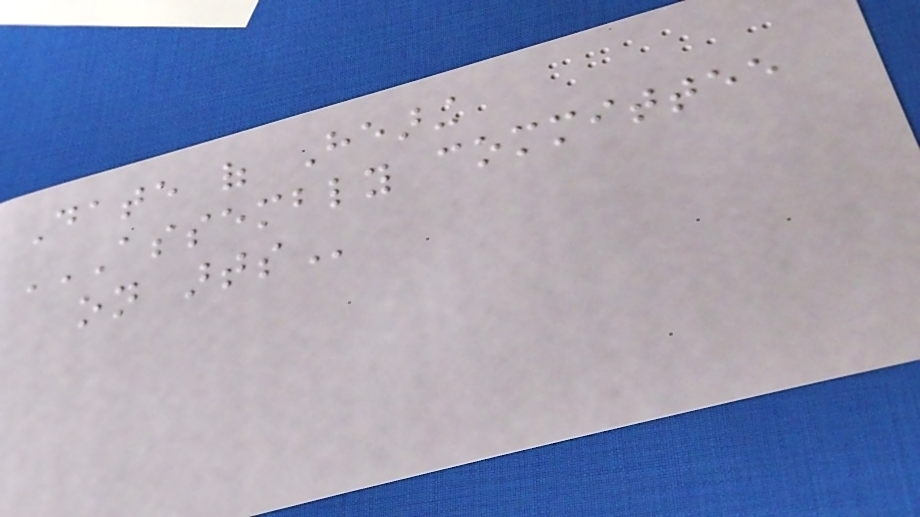Date of Hearing
ASSEMBLY COMMITTEE
ON ARTS
